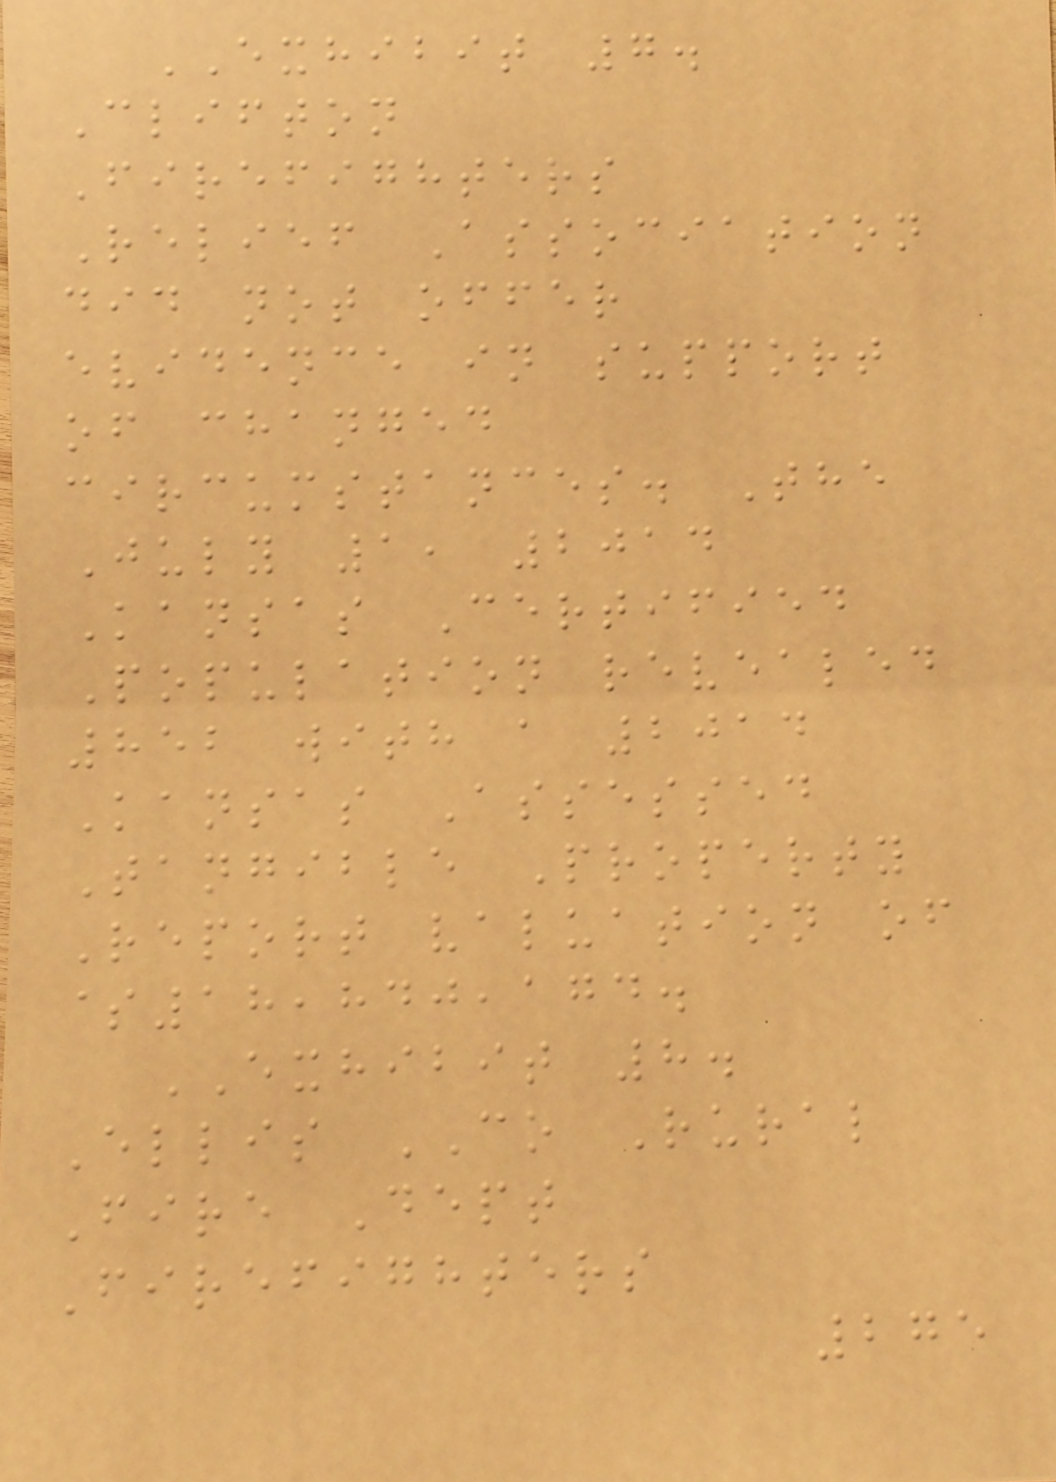EXHIBIT 7.
Clifton
Firefighters
Relief Association
did not offer
evidence in support
of changed
circumstances. The
July 1, 2014
Kansas Certified
Population revealed
852 with a 2014
Kansas Assessed
Tangible Property
Report valuation of
$18,840,174.
EXHIBIT 8.
Ellis CO Rural
Fire Dept
Firefighters
275
